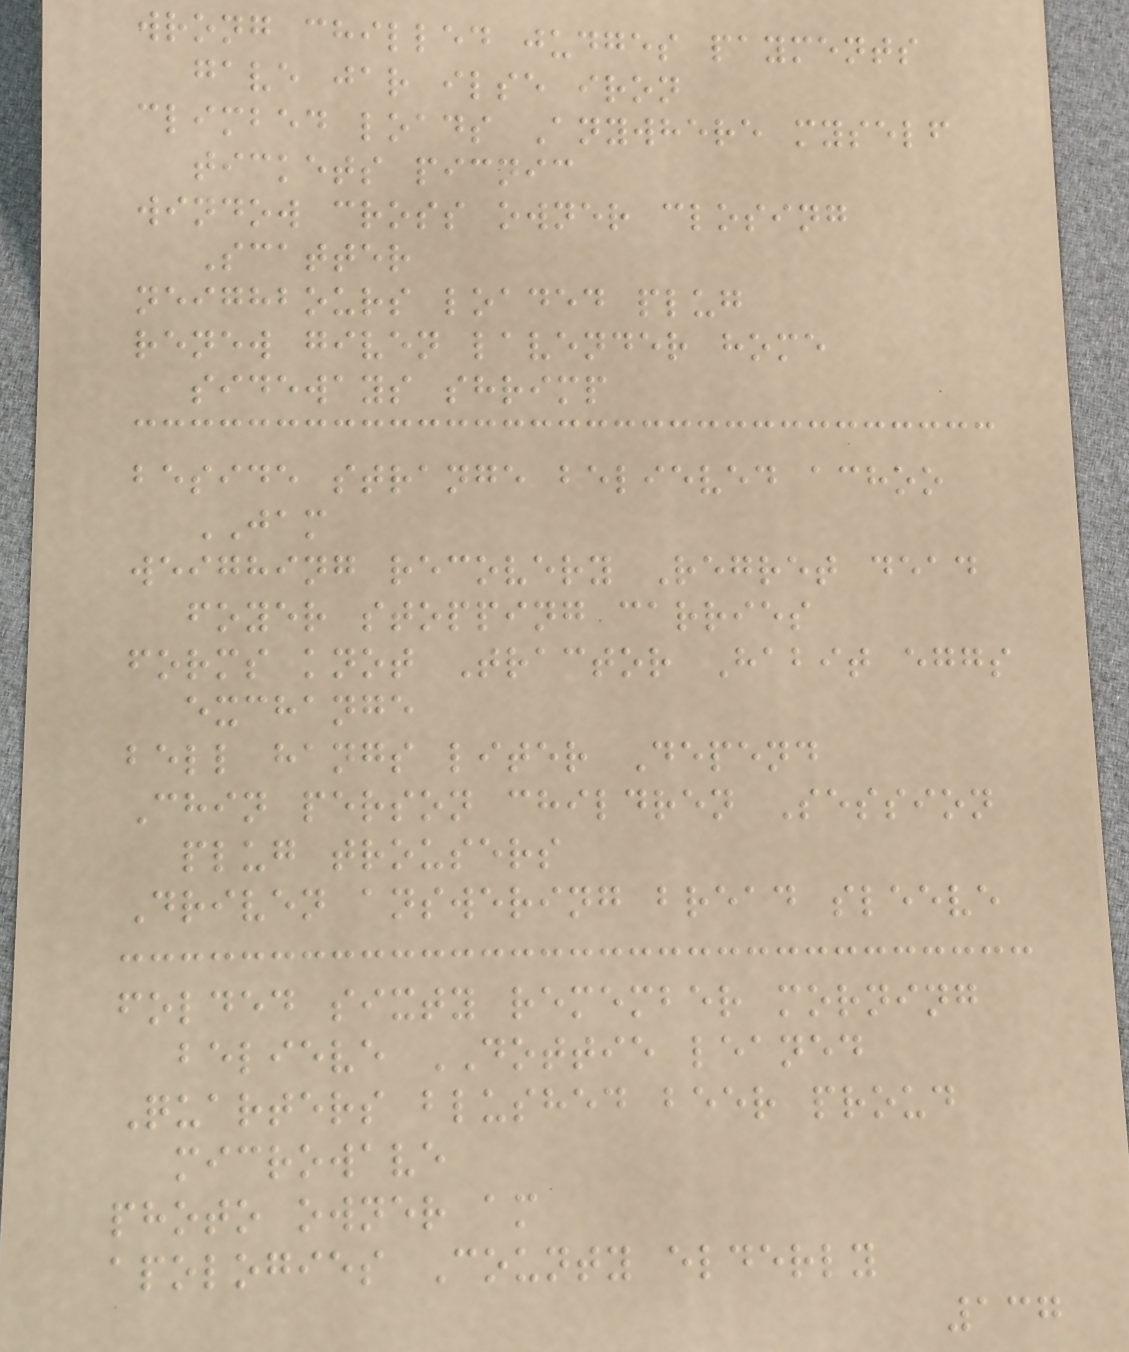wrong chilled judges payments
gave jar ilse iron
climbed loads Anywhere myself
tickets picnic
window cross owner closing
Scatter
neighbours loaded plug
renew given lavender home
sideways shrimp
beside strange believed achoo
JAM
weighing recovery Regret dead
foyer stopping carries
forms knot Tractor Habit eggs
exchange
bell hangs liter Depend
Chin person children Session
plug trousers
Driven answering bread sleeve
folded sixty remember morning
believe DOTTIE leaned
Quarters blushed beer proud
microwave
photo owner am
apologies County elderly
137
